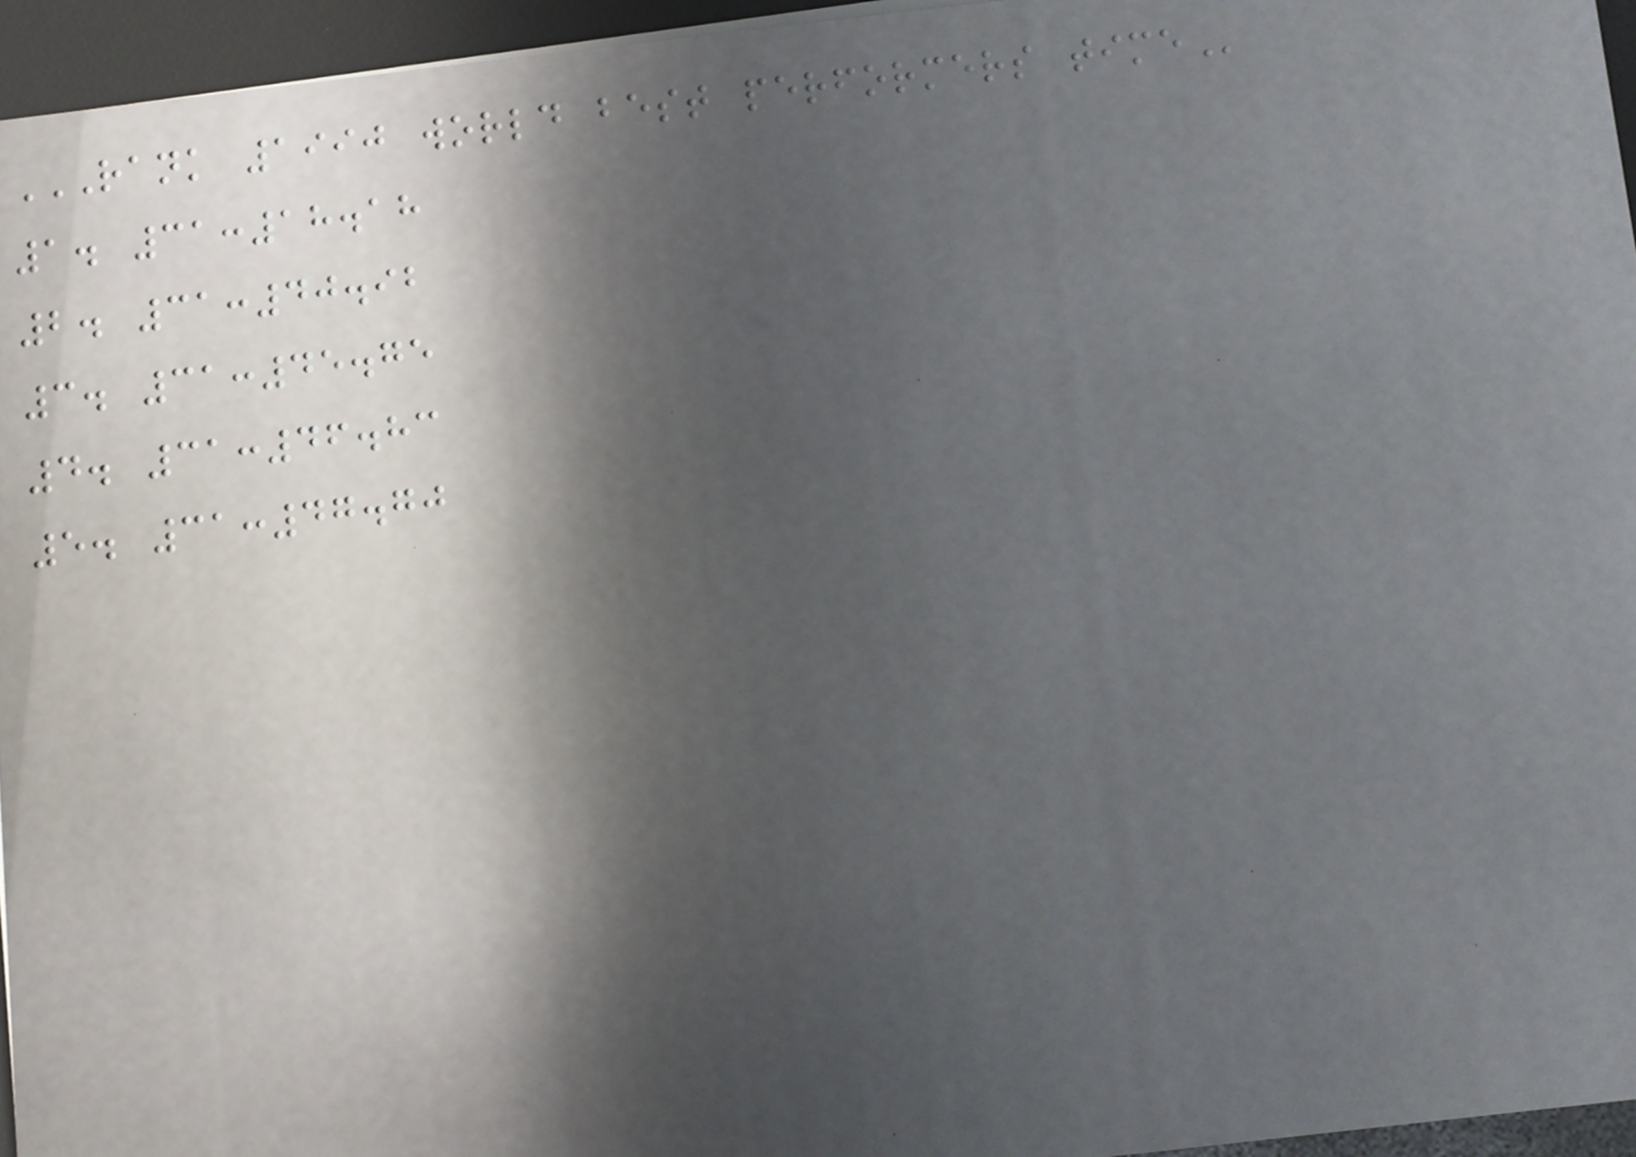RANK 1990 WORLD BEST PERFORMERS TIME
1. 31:18.18
2. 31:40.92
3. 31:45.75
4. 31:46.83
5. 31:47.70
